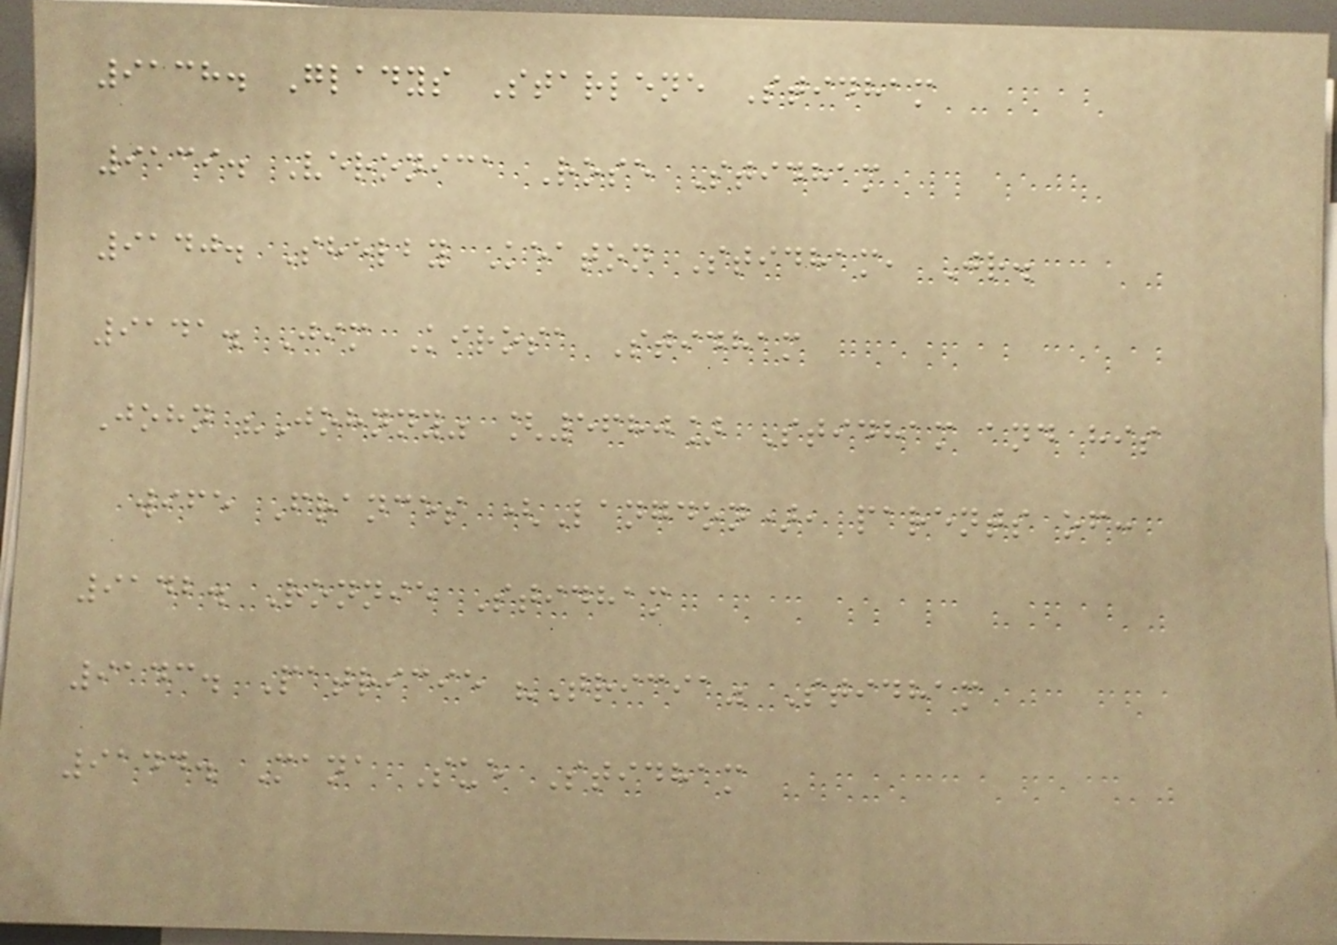9138. Gladys Starlene Stidham
9139. Veronica Rose Stidham
9140. Shelby Keaton Stidham, Jr.
9141. Jim Kirosa Stidham
John "Johnny" [5680] Stidham and his
wife Frances (Langdon), parents of:
9142. Ronnie Stidham
9143. Patricie "Tricia" Stidham
9144. Mana Sue Stidham
